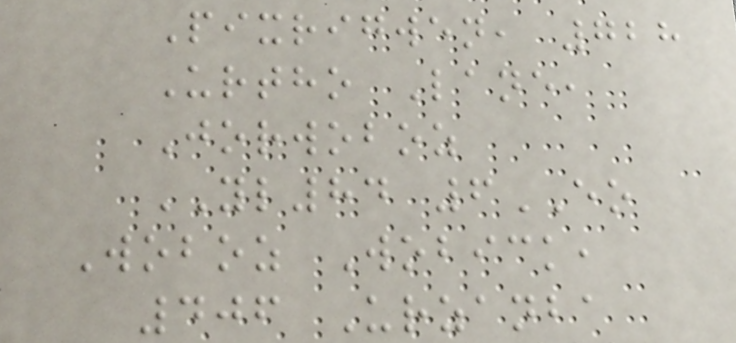Pixrigwen, 728
Urtho Lane,
Jorwoboz
YL84 6EO
Woboz Wobick,
406 Urzanba
